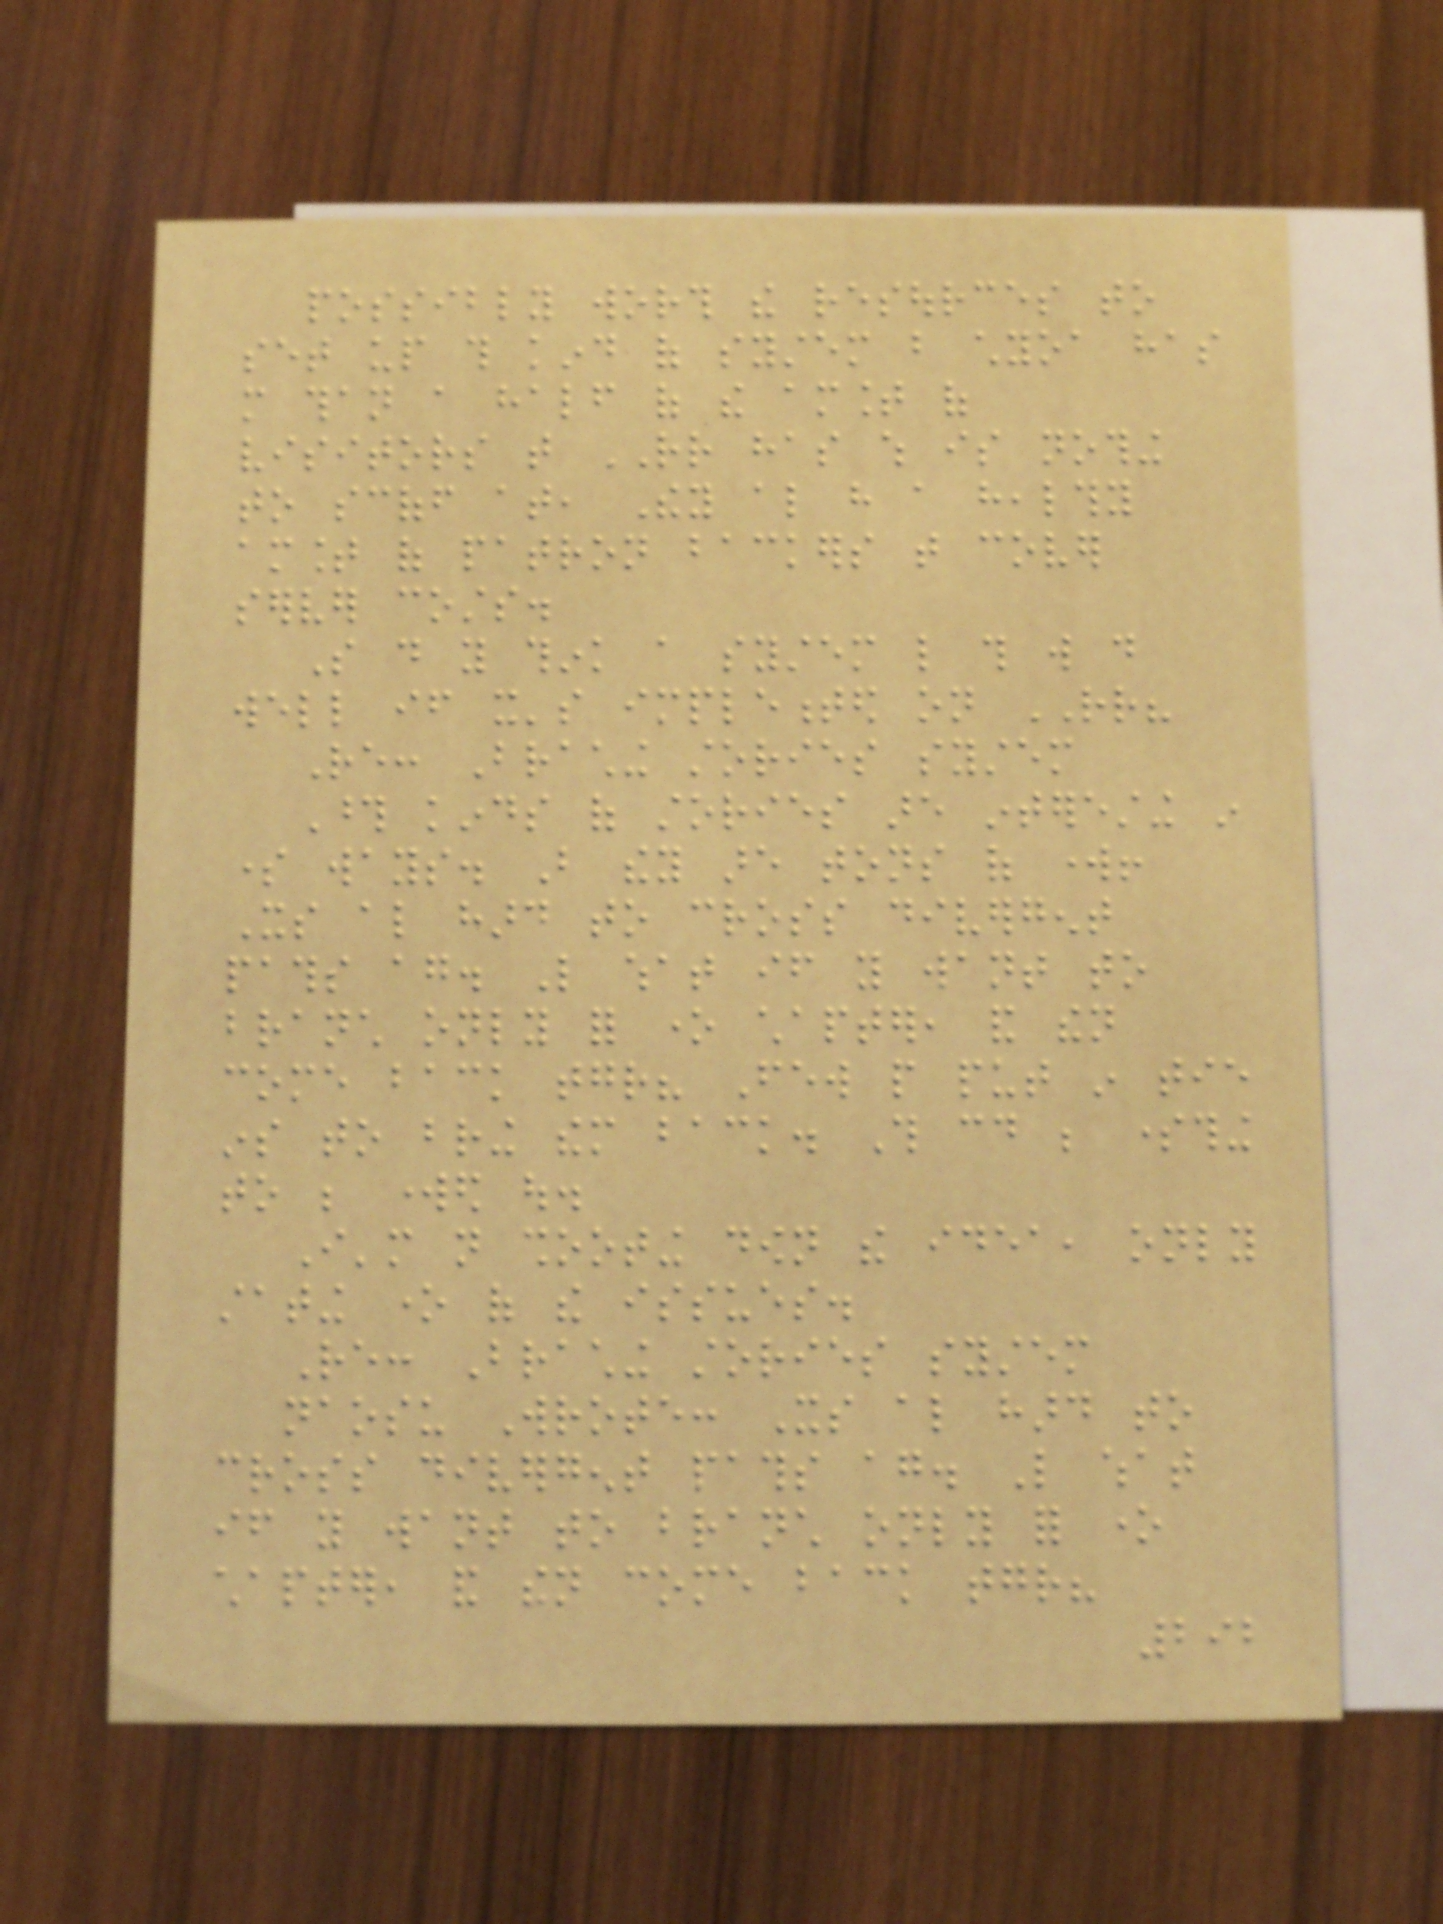possibly worth the resources to
set up this kind of system but chyoa has
more than a half of the amount of
visitors that RR has which is nothing
to scoff at, They also have a healthy
amount of patron backers that cover
server costs.
So do you think a system like this will do
well if it's implemented on RR?
Re: Braching stories system
Those kinds of stories are interesting in
some ways. But they are tons of work!
Its also hard to cross divergent
paths again. Like what if you want to
branch only for one chapter, and then
come back together? Few people put in tie
ins to bring them back. This could be something
to be worked out.
I'm not shooting down the idea, only
stating one of the issues.
Re: Braching stories system
naosu Wrote: Its also hard to
cross divergent paths again. Like what
if you want to branch only for one
chapter, and then come back together?
292
